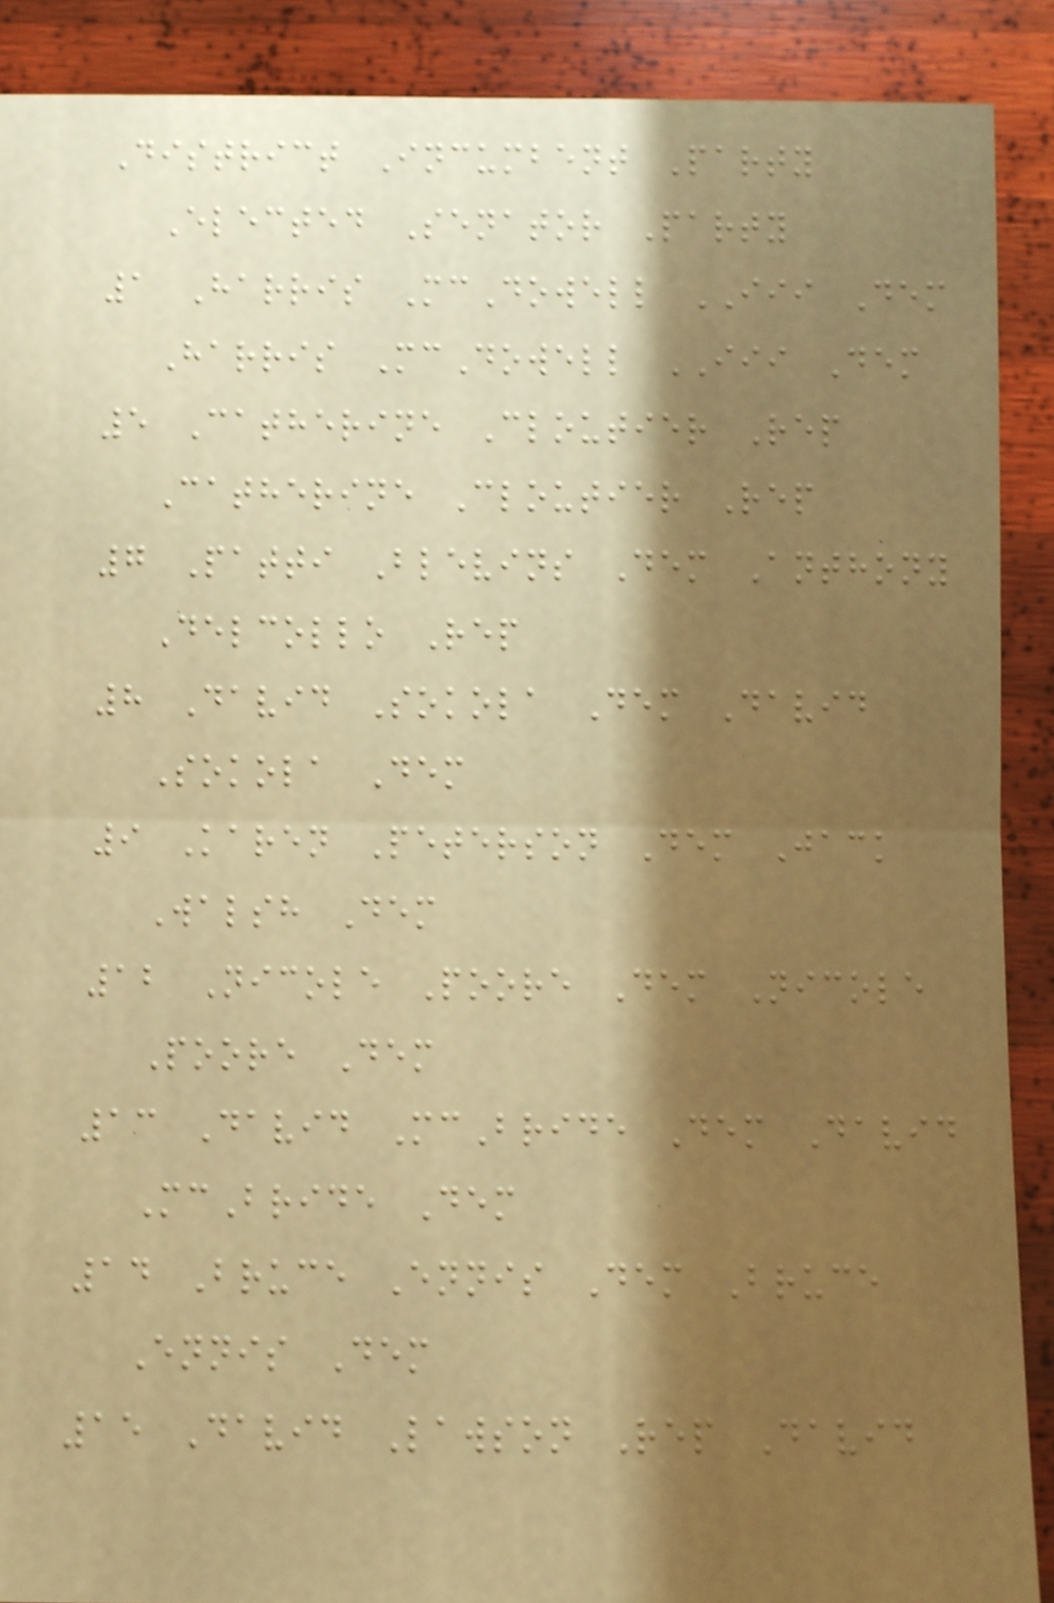District Incumbent Party
Elected Senator Party
1 Harris McDowell III Dem
Harris McDowell III Dem
5 Catherine Cloutier Rep
Catherine Cloutier Rep
7 Patti Blevins Dem Anthony
Delcollo Rep
8 David Sokola Dem David
Sokola Dem
9 Karen Peterson Dem Jack
Walsh Dem
12 Nicole Poore Dem Nicole
Poore Dem
13 David McBride Dem David
McBride Dem
14 Bruce Ennis Dem Bruce
Ennis Dem
15 David Lawson Rep David
